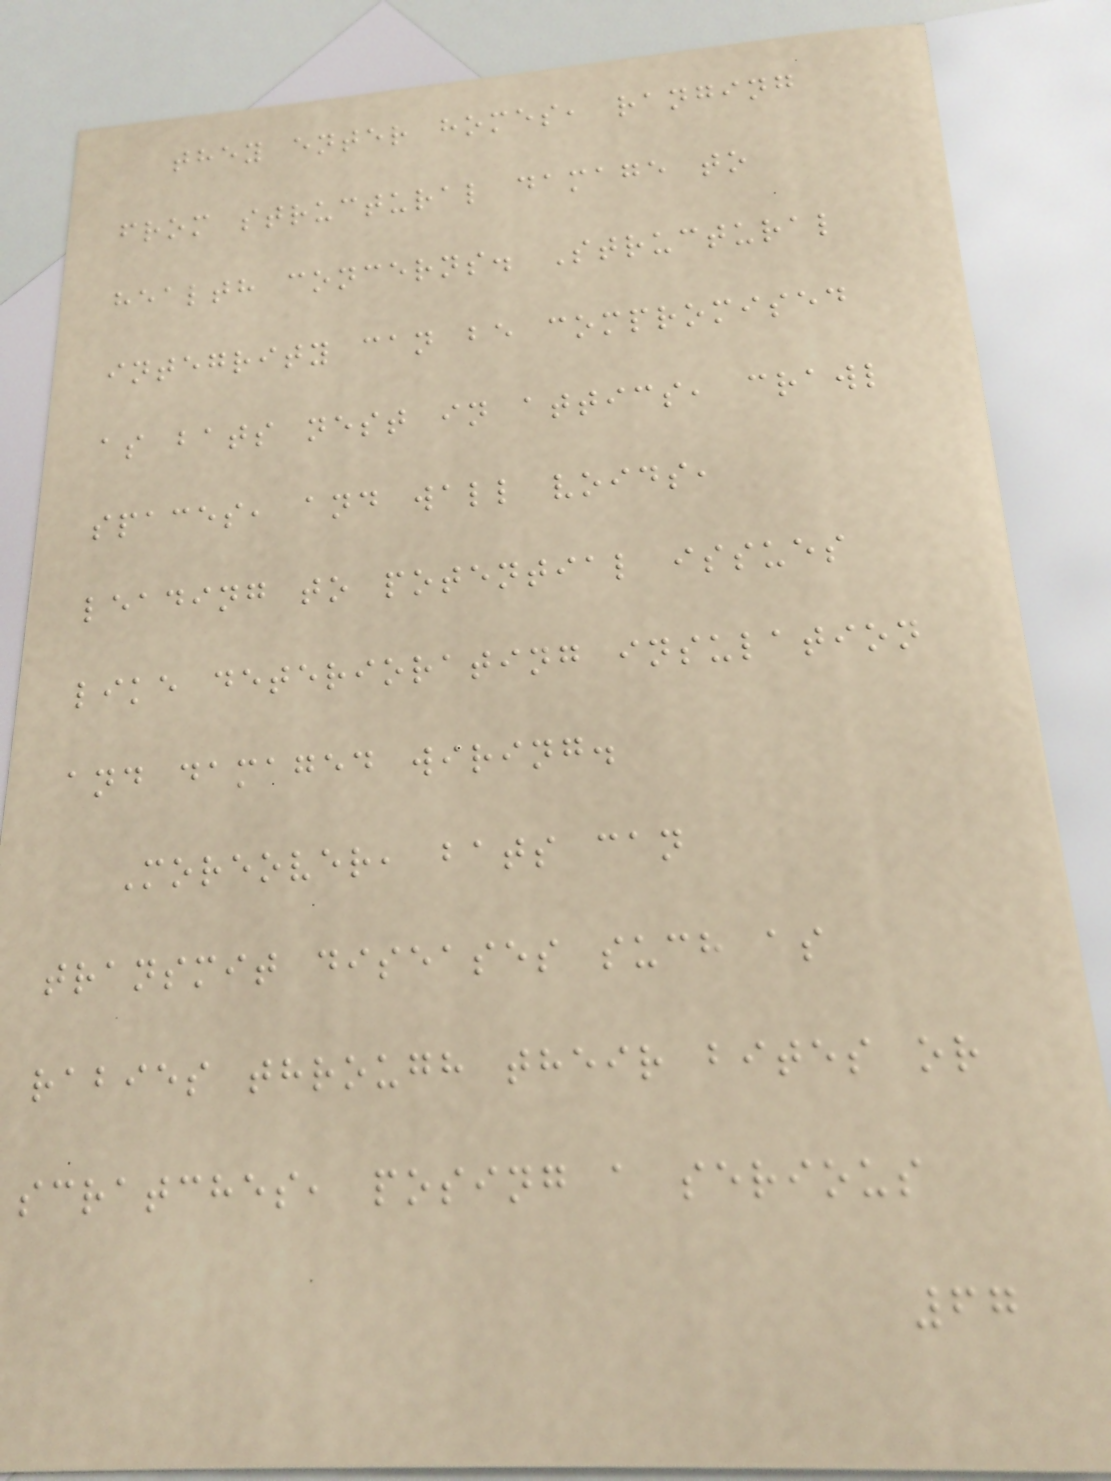they enter homes, ranging
from structural damage to
health concerns. Structural
integrity can be compromised
as bats nest in attics, crawl
spaces, and wall voids,
leading to potential issues
like deteriorating insulation
and damaged wiring.
Moreover, bats can
transmit diseases such as
rabies through their bites or
scratches, posing a serious
67
